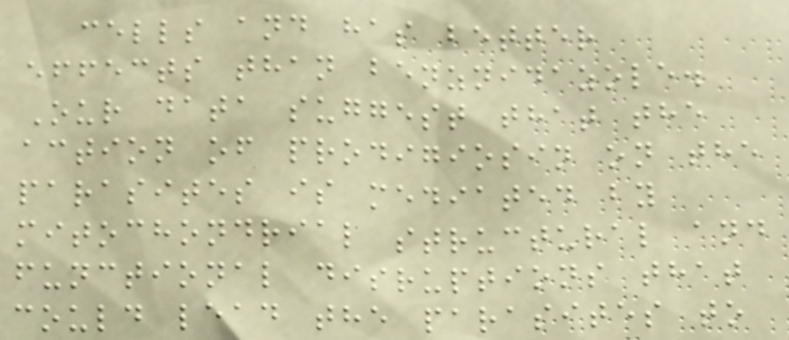cells and has better
effects than benznidazole.
Our data suggest that the
action of prodigiosin on the
parasites is mediated by
mitochondrial structural and
functional disruptions that
could lead the parasites to
